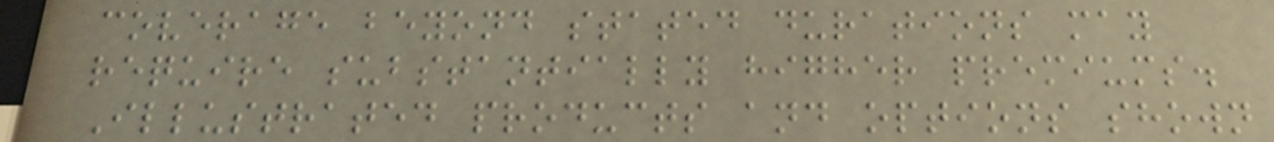coverage beyond stated durations may
require substantially higher premiums.
Illustrated products and options shown
